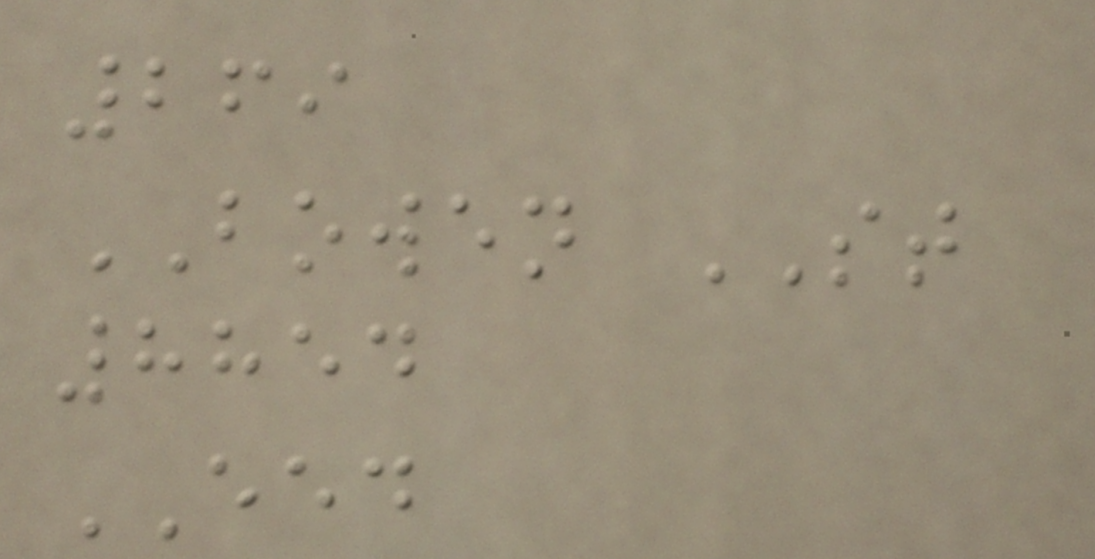269
BOWEN ST
8854
EED
